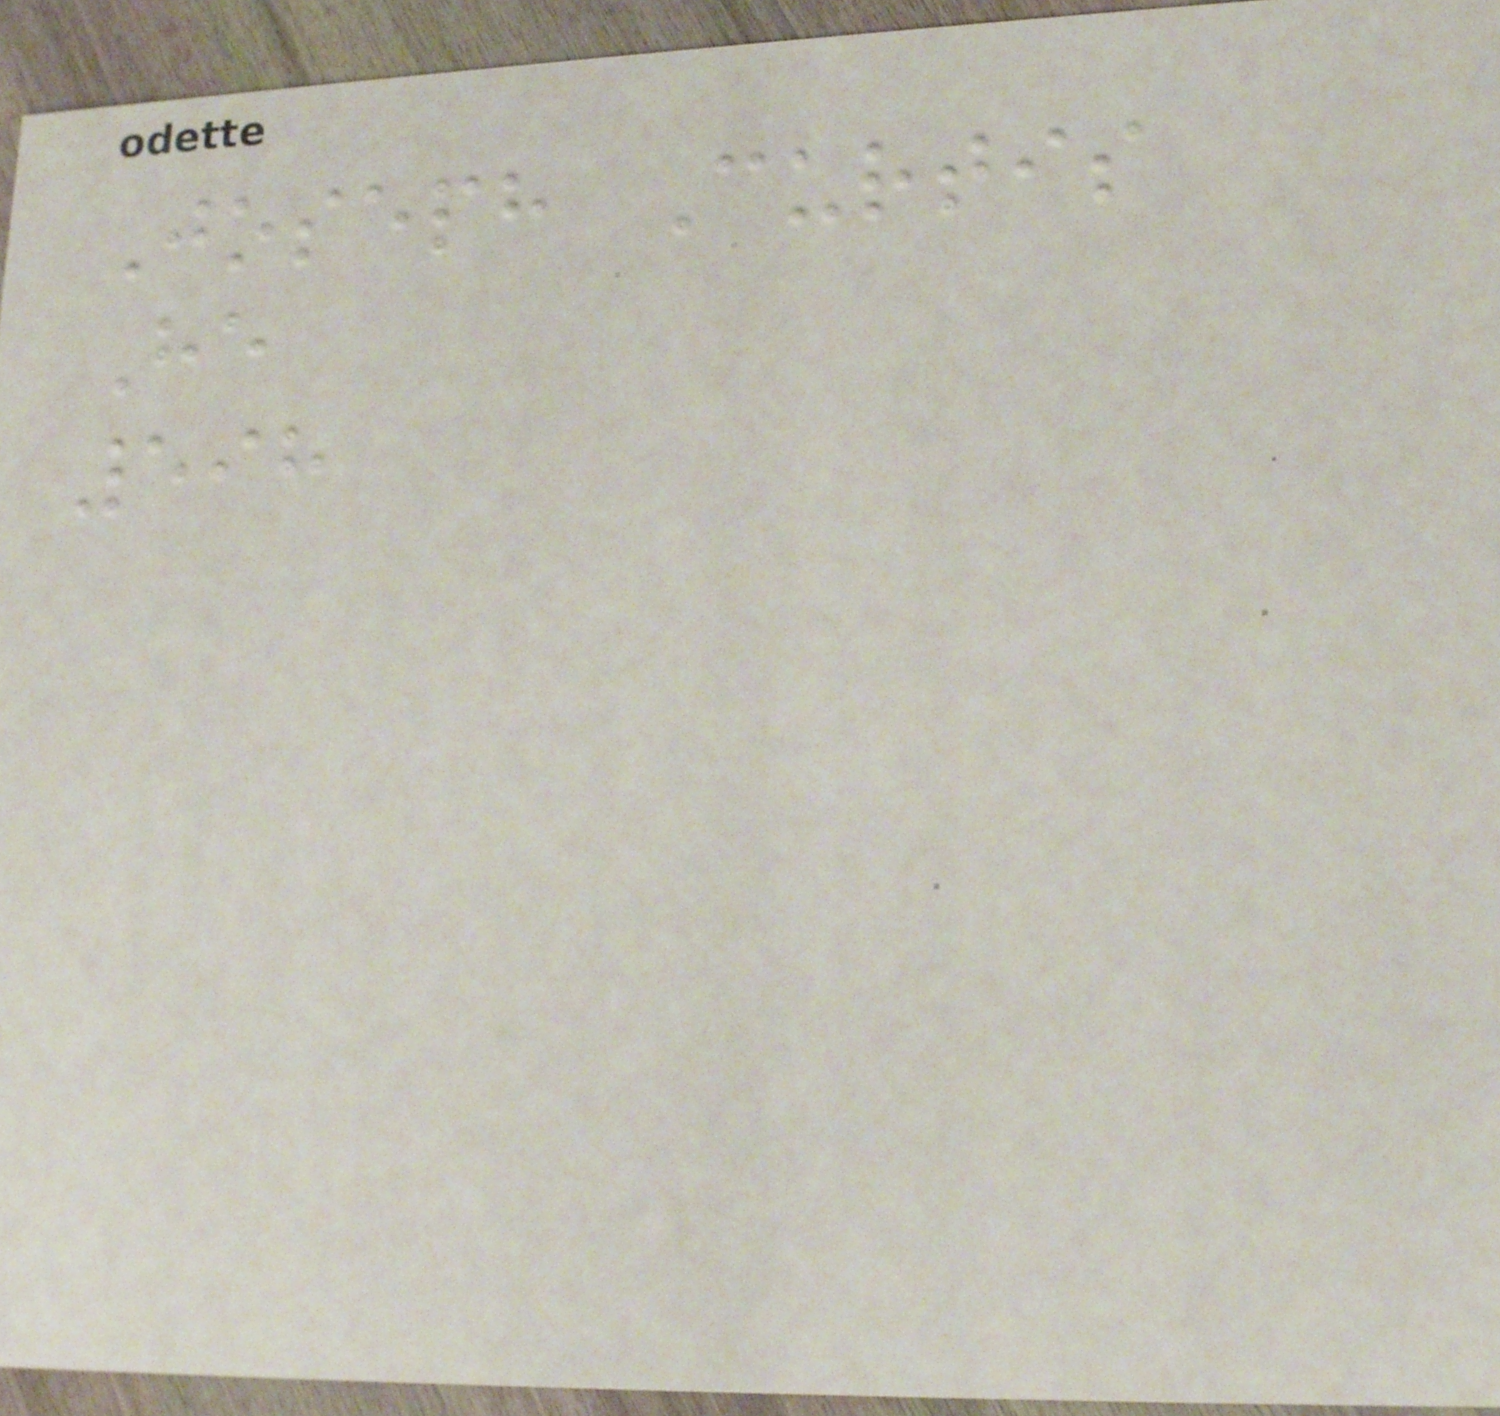Joseph Curtis
He
598
